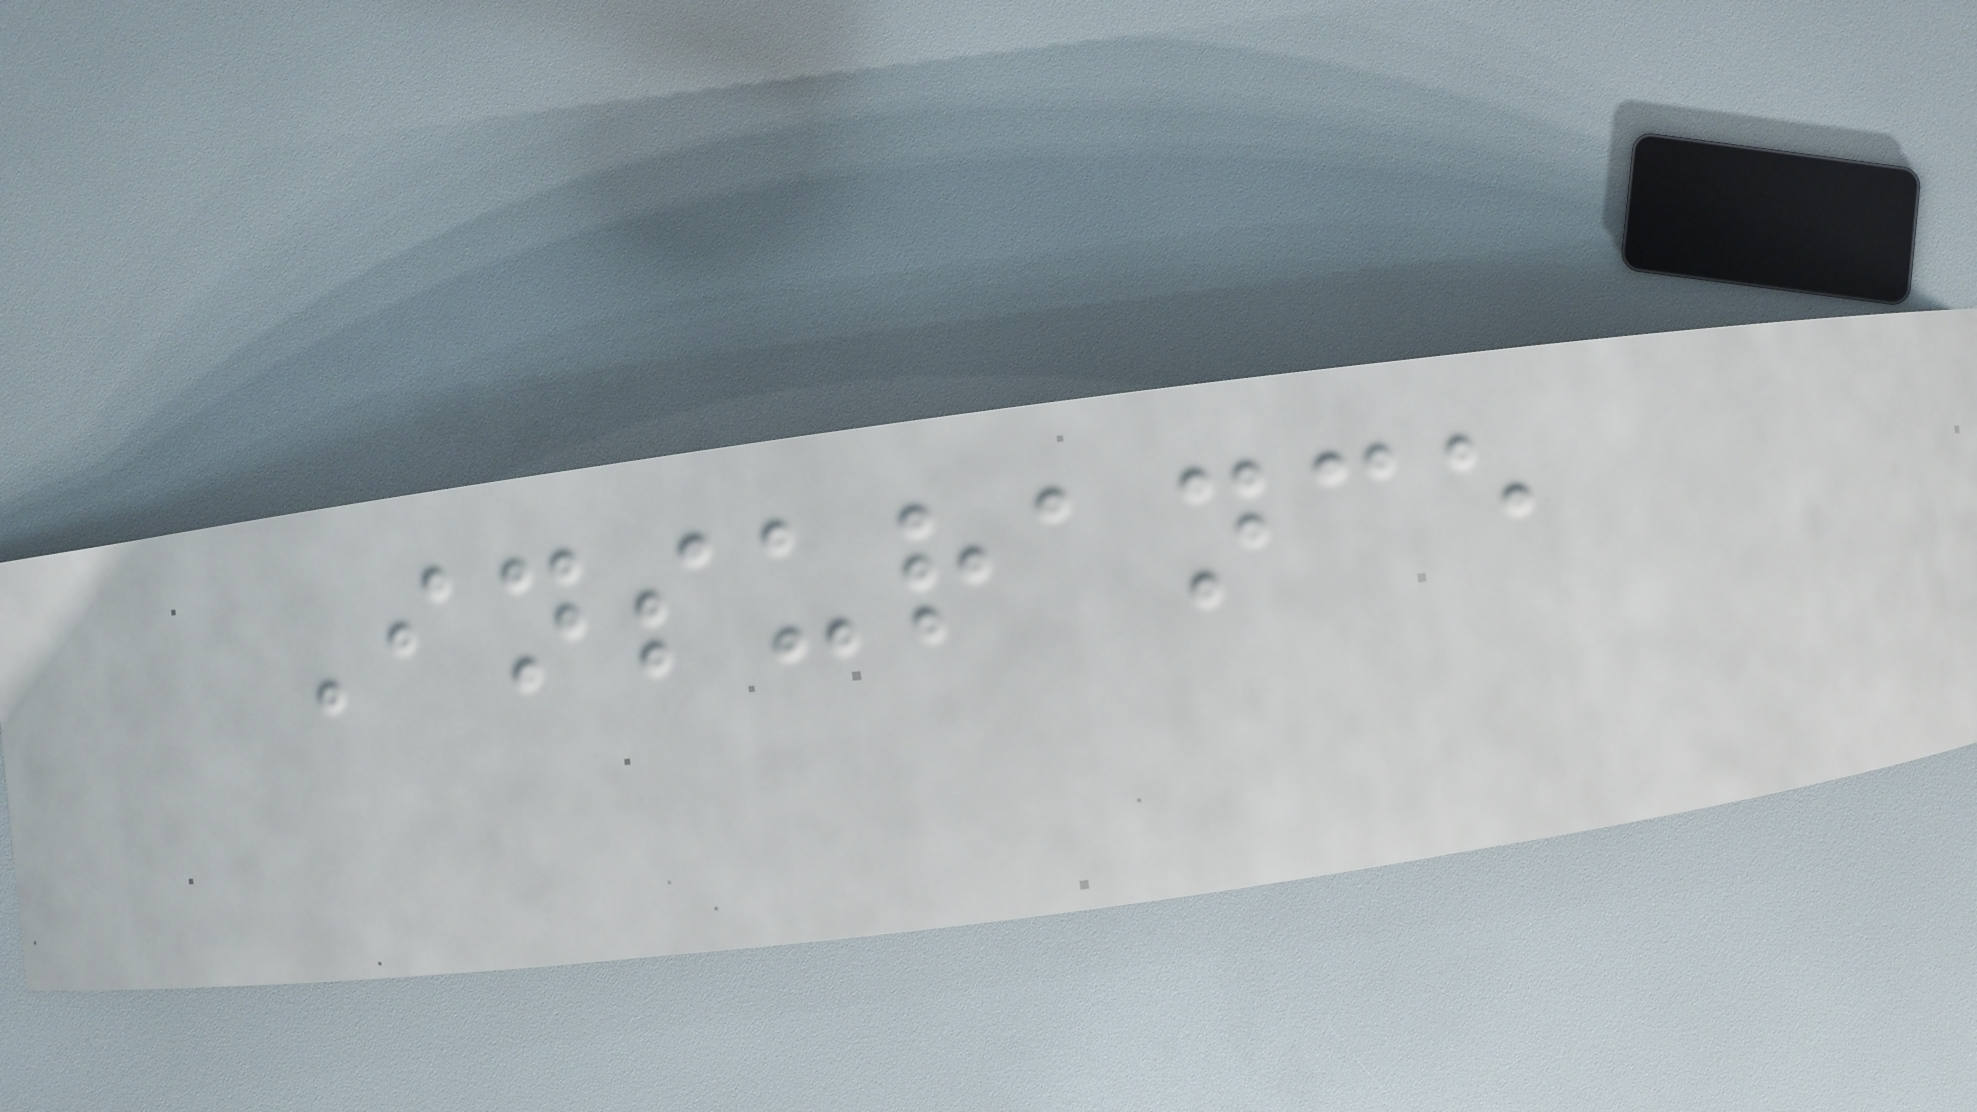Insurance
